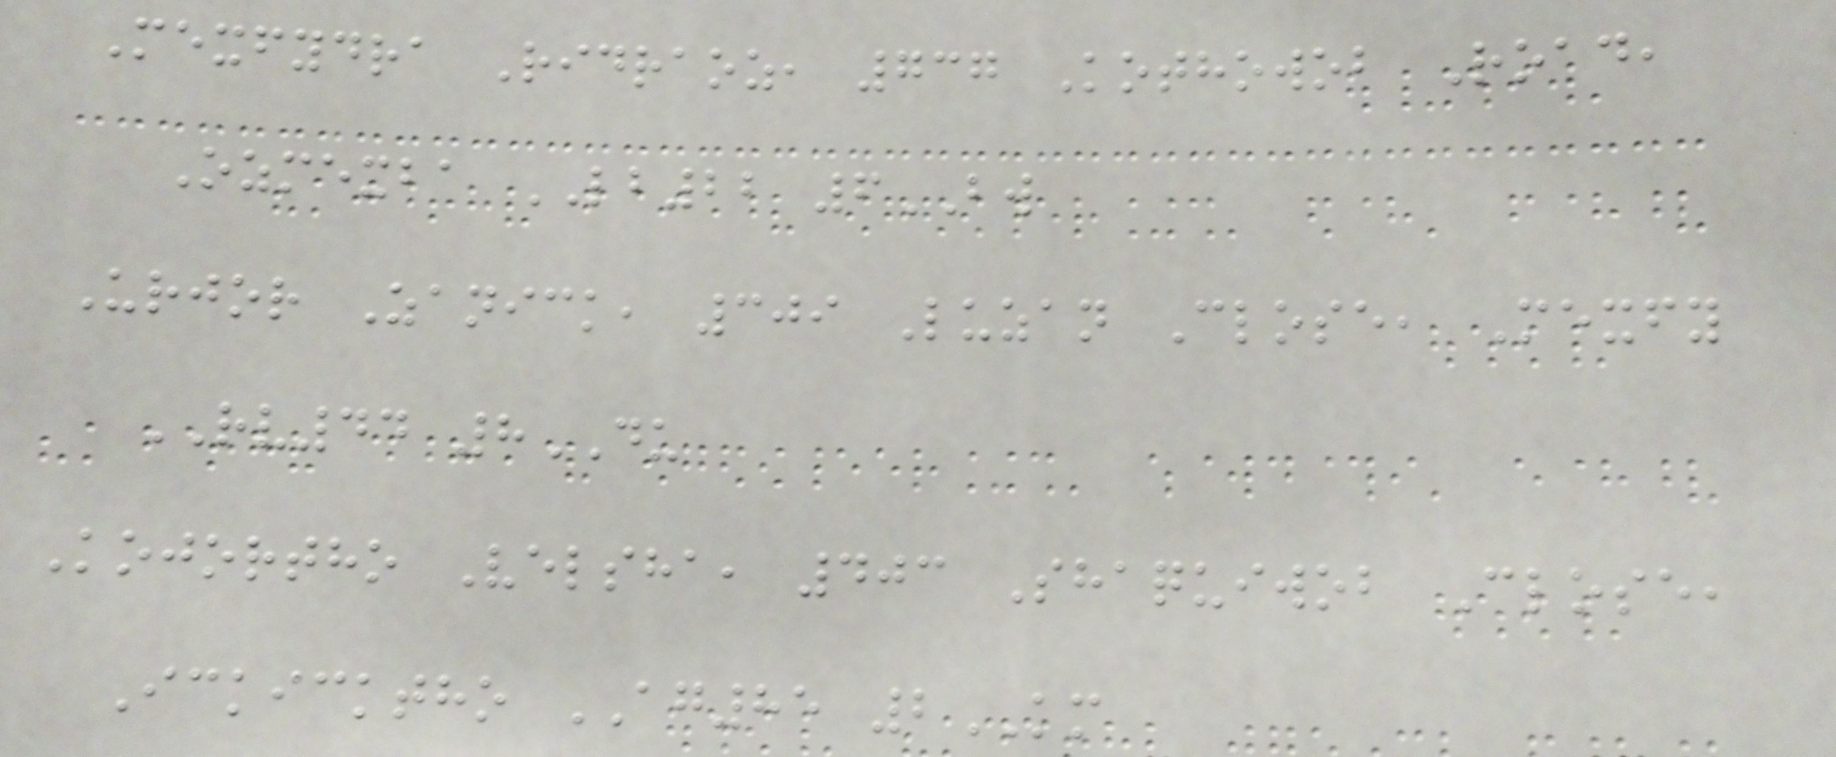Mexfydra Ridraoz, 737 Kothowob Road,
Ozmexba LB22 6BW
Urjor Zanick, 309 Luzan Close, Mexfy
RV44 8DU
Kojortho Velsha, 403 Shaquiwob Close,
Ickicktho AG85 2KM
